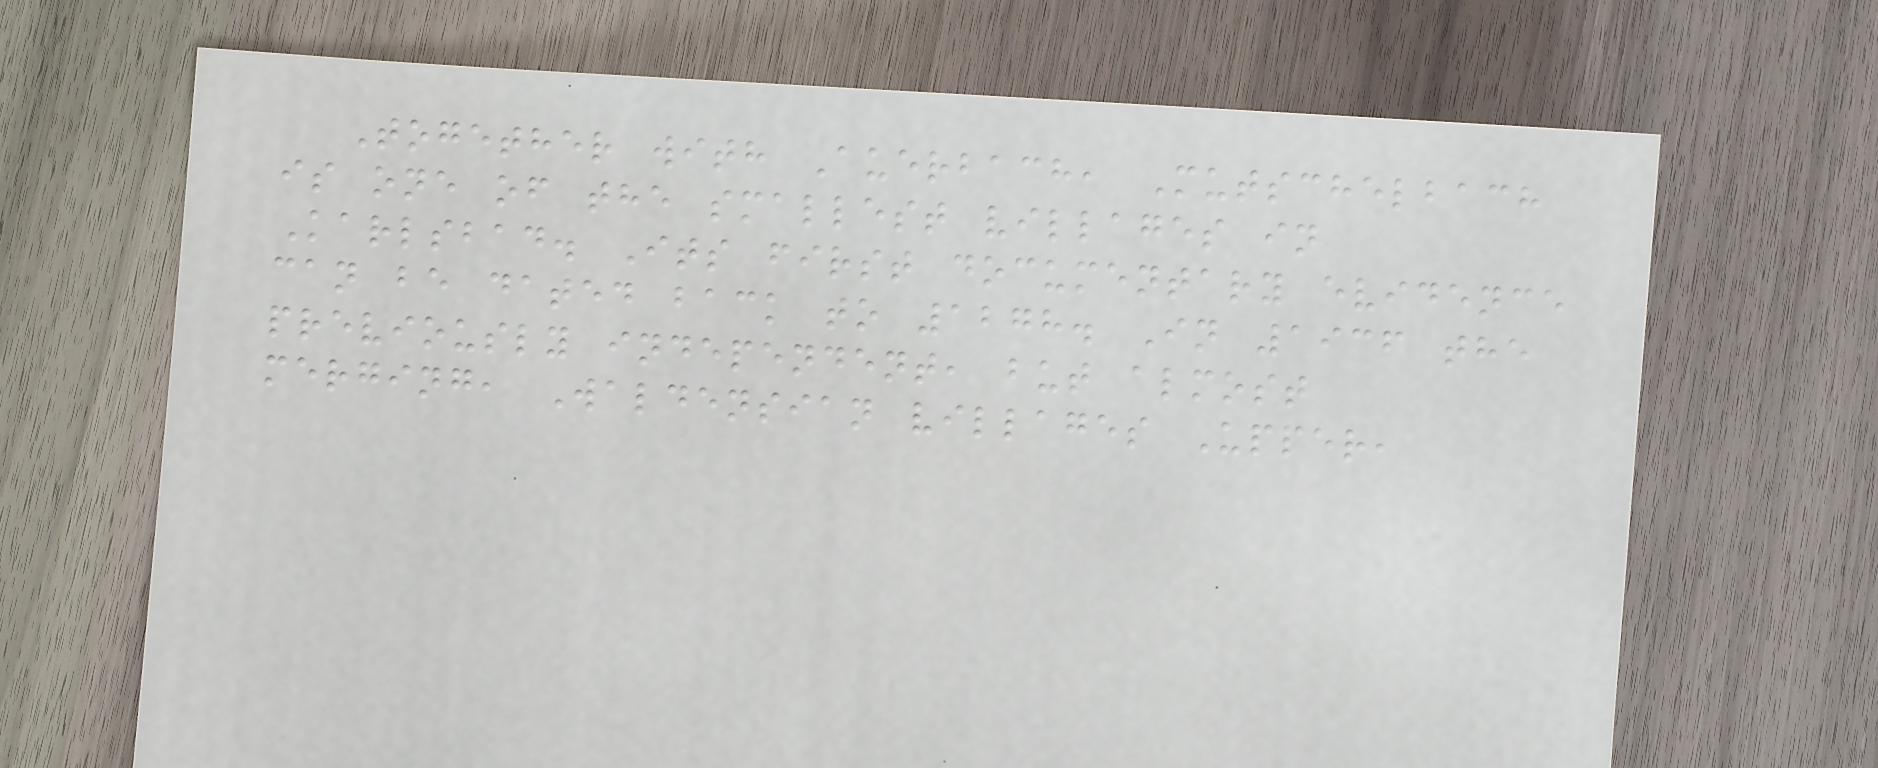Together with Auerbach, Mutschelbach
is one of the smallest villages in
Karlsbad. Its first documentary evidence
can be dated back to 1278. In 1936 the
previously independent, but almost
merging, Waldensian villages Upper,
